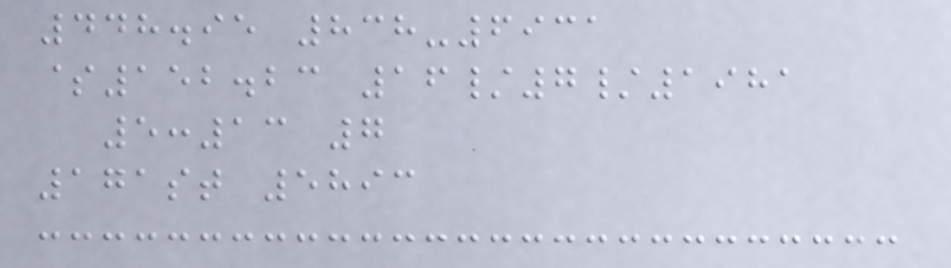448.95 838-6931
$152.23 16/7/1981
5:13 7
171st 5893
